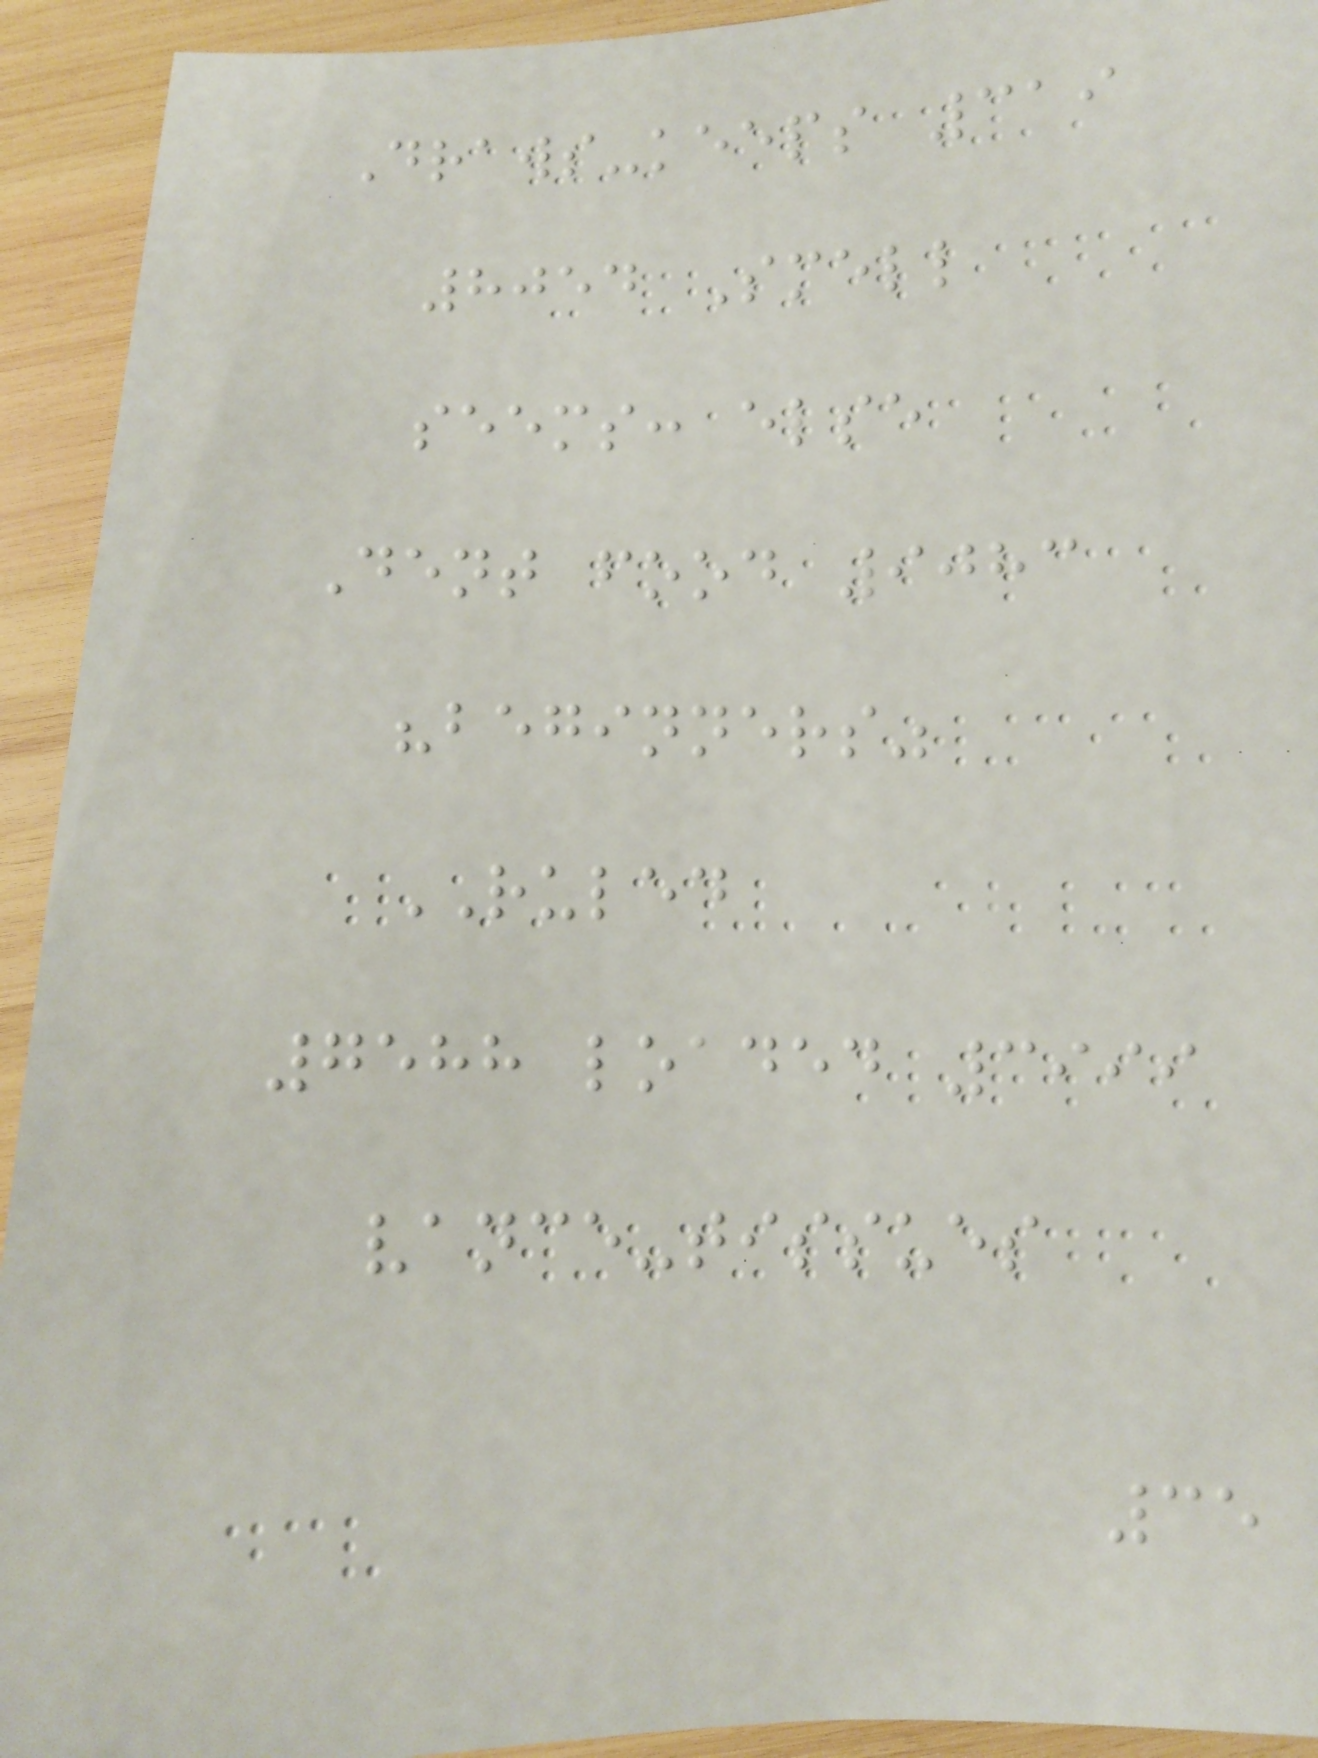Draws-keeps 319
8054 Smell
seems: else
Dent food 9083
"beginners"
RULED
7588 loaded 3999
vance-tissues
35
